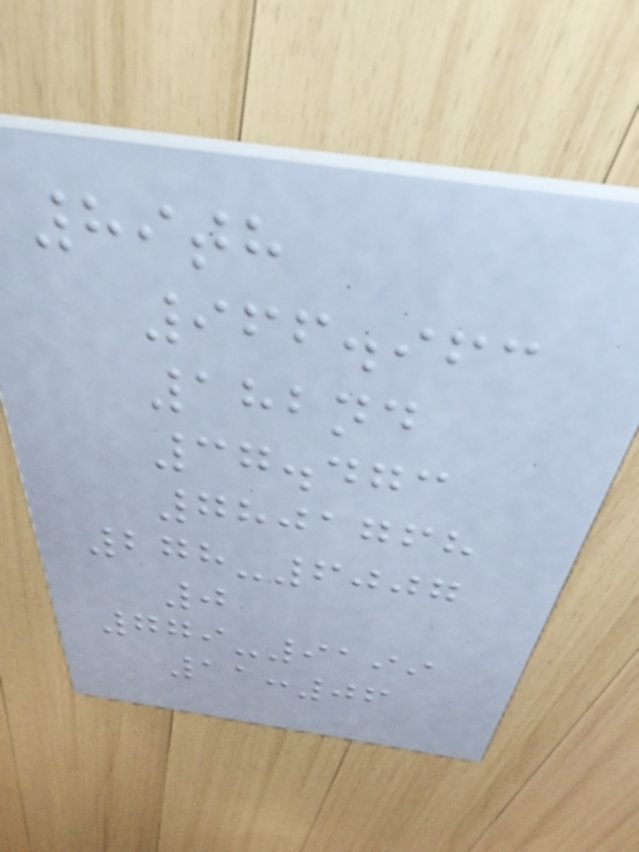89th
966.963
182nd
37.473
7801768
278-6007
0
779-9199
11:06
